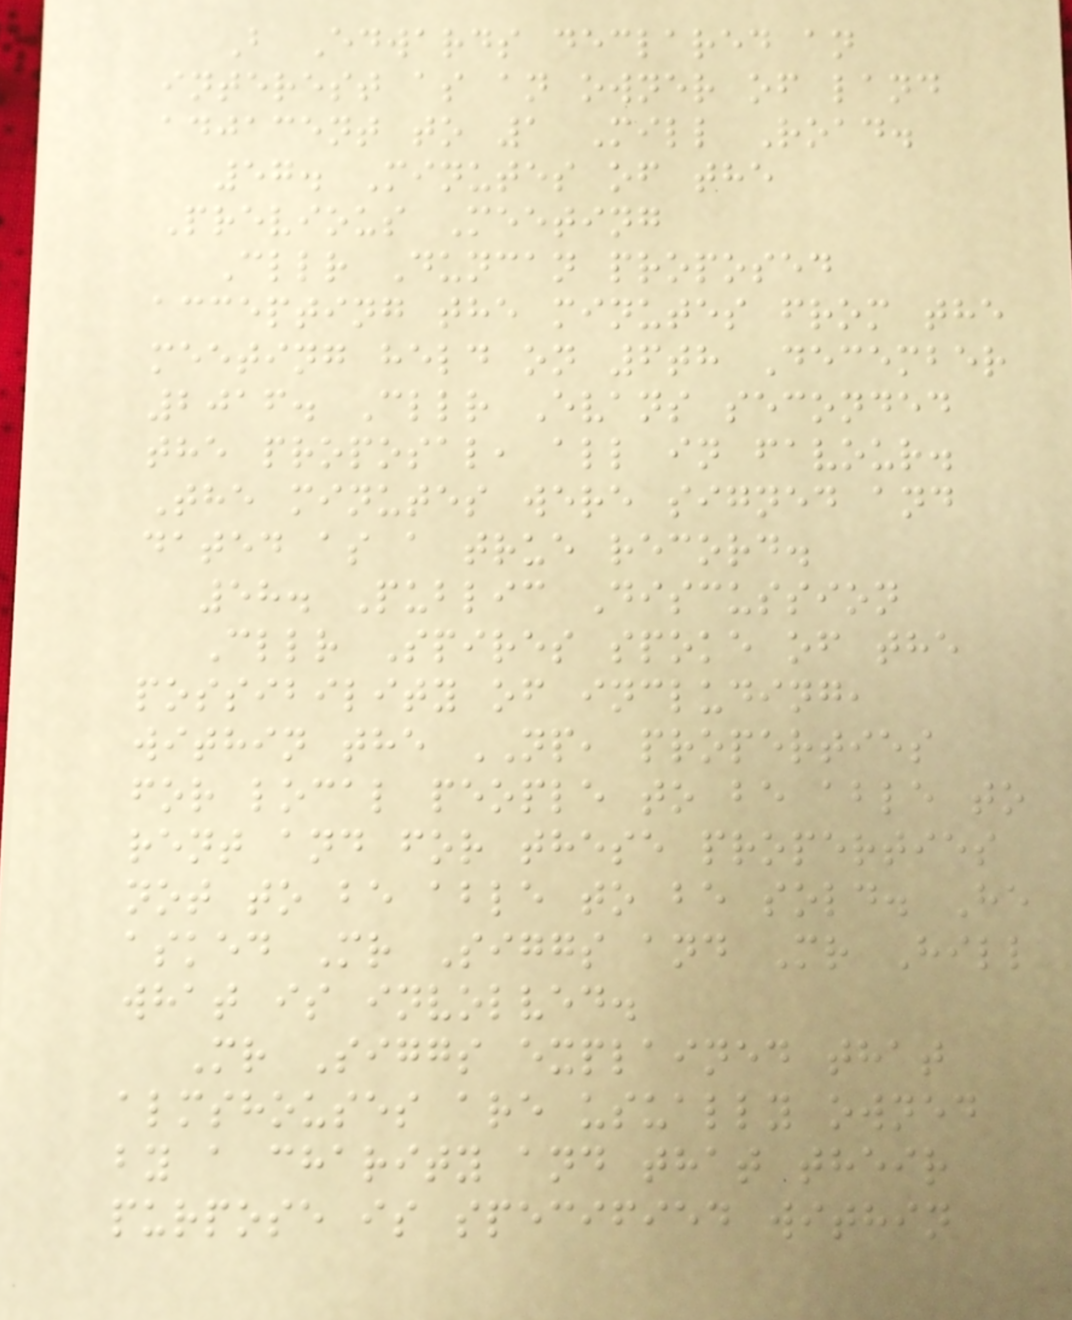B Edwards declared an
interest as an owner of land
adjacent to 1 Mill Road.
57. Minutes of the
Previous Meeting
Cllr Duncan proposed
accepting the minutes from the
meeting held on 6th December
2016. Cllr Evans seconded
the proposal, all in favour.
The minutes were signed and
dated as a true record.
58. Public Discussion
Cllr Spires spoke of the
possibility of including,
within the NP, properties
for local people to be able to
rent and for these properties
not to be able to be sold. He
asked Mr Siggs and Mr Hill
what is involved.
Mr Siggs explained that
almshouses are usually owned
by a charity and that their
purpose is specified within
